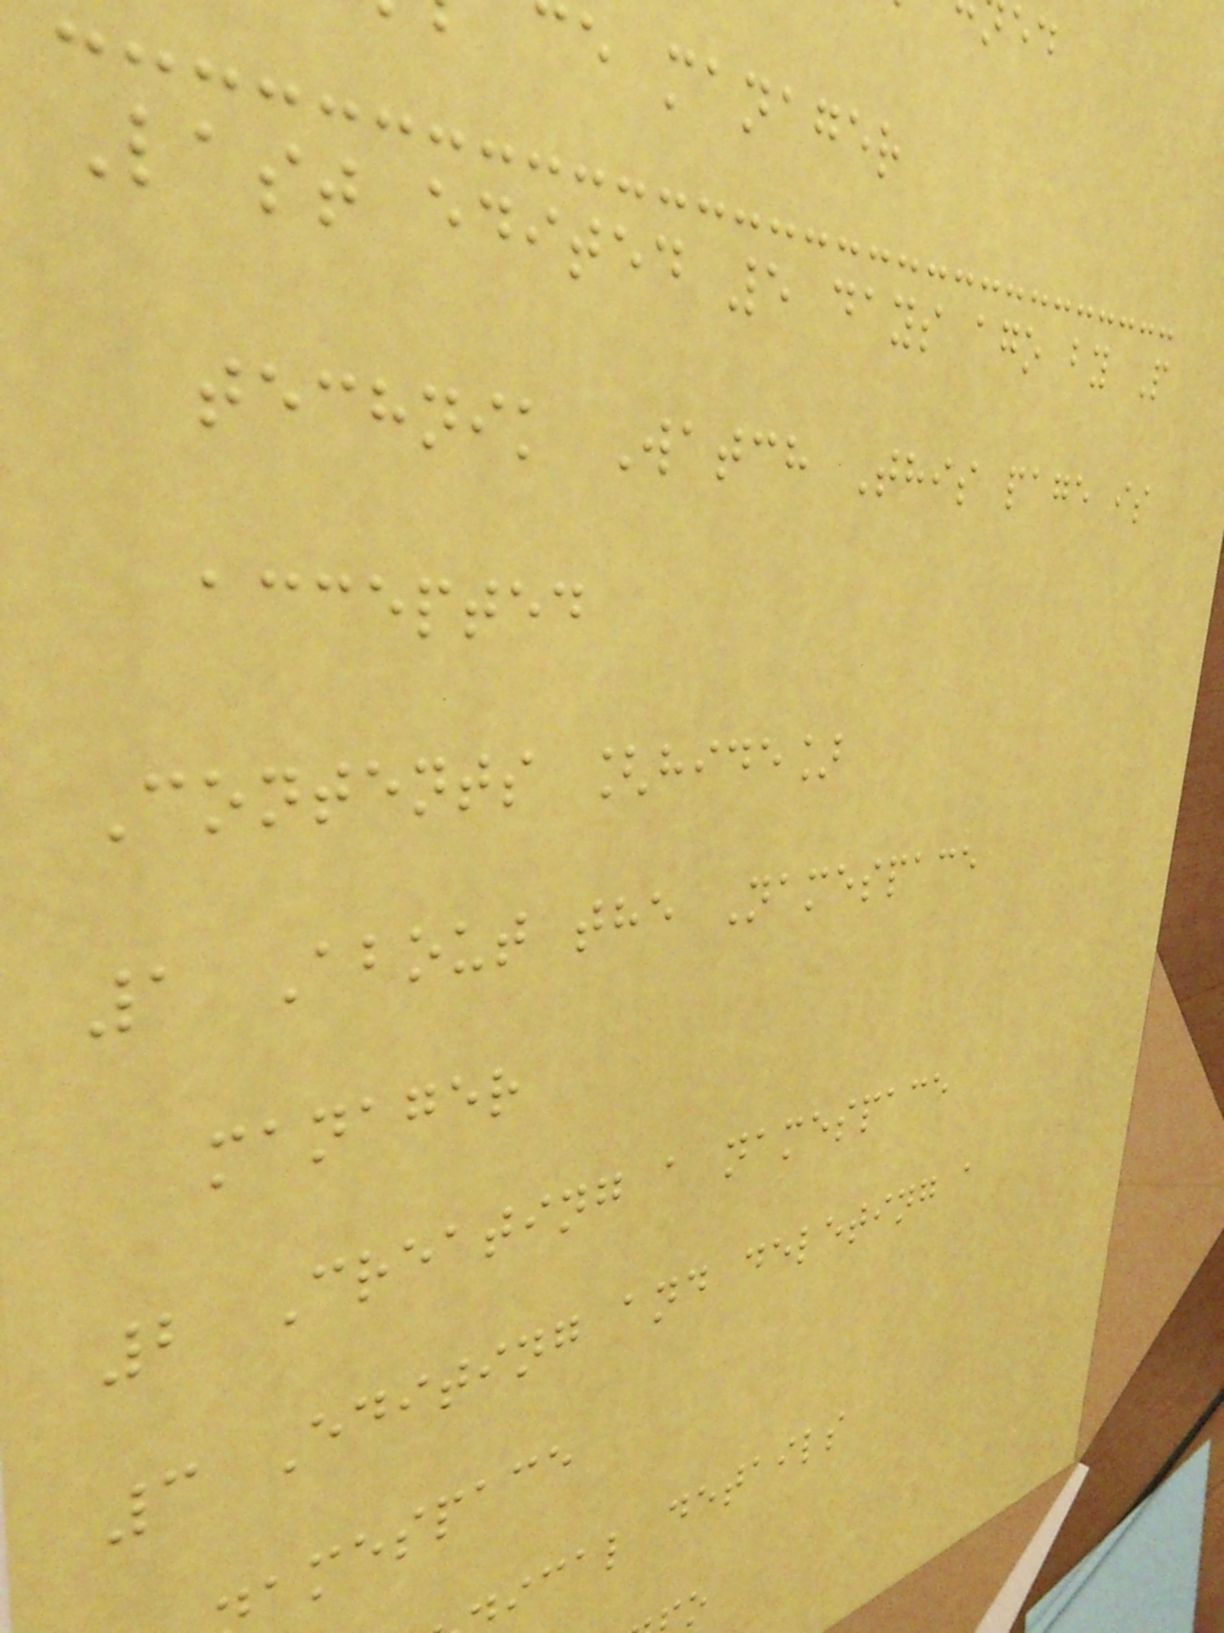e manager
Last edited 5 days ago by P
technik Watch This page is
accepted
Contents [hide]
1 About the Namespace
manager
2 Creating a namespace
3 Editing and deleting a
amespace
ical details
